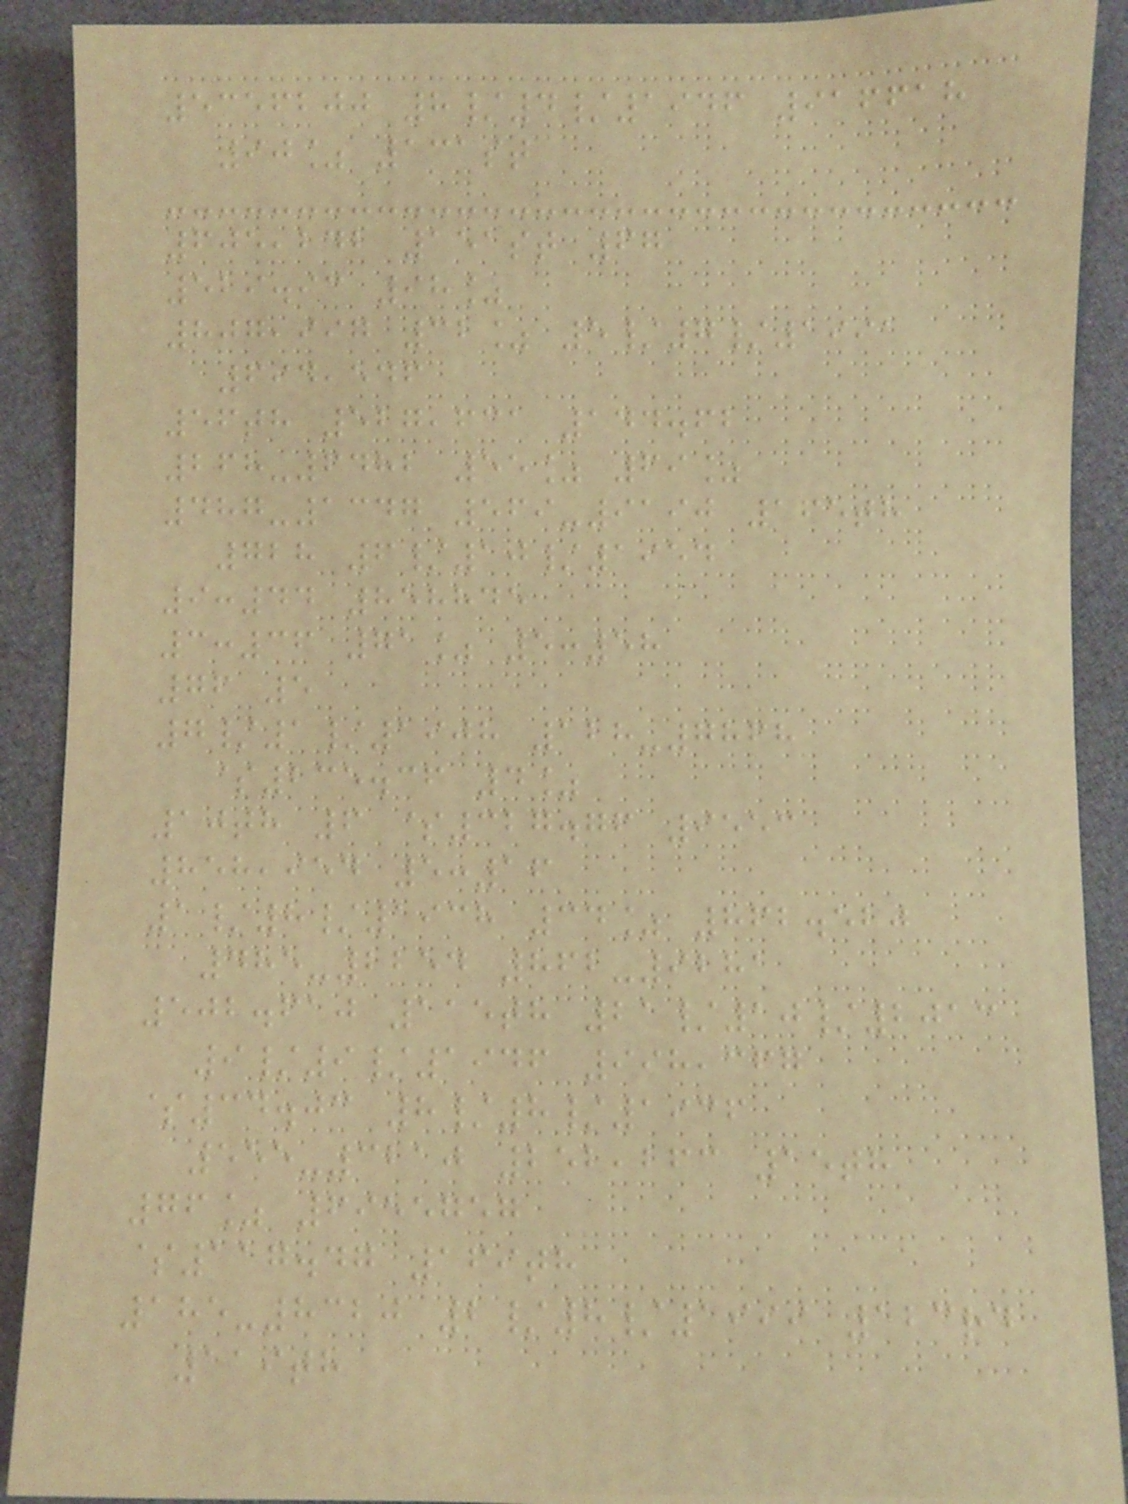5356200 8/4/1946 916618
90% 131st
605,242 151st 67
529.93 98%
807,997 32% 5/7/1991
694,546
56th 527,631 144.62
268-6482 55% 69%
487-1347 569-9190 165th
728 6/10/1954
9:44 858845
3:36 71% 5:58
76 5
7/1/1908 128-7868
$235.36 4%
10th 6 $327.76 9553
858,954 5:16
1/8/1938 34% 862.520
485-2254 862-9281
502.610 115th 21/10/2013
9/9/1946 998,367
$34.03 8/8/1936
555-3210 252,263 15th
76% 6955757
$117.47 169th
185-8320 2/8/1999 123rd
119th
